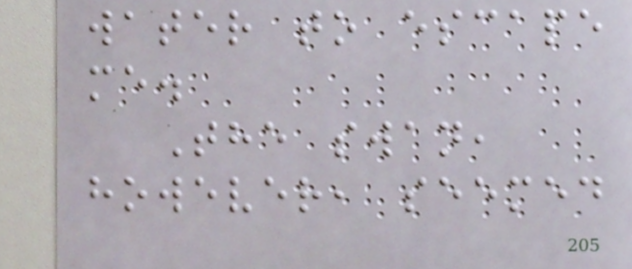water to escape
me.
The swan,
however, seemed
